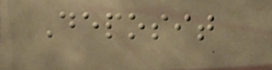Deposit
